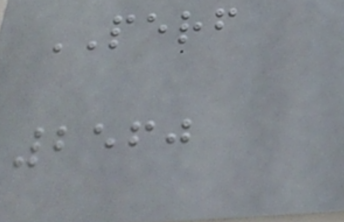PERF
2560
